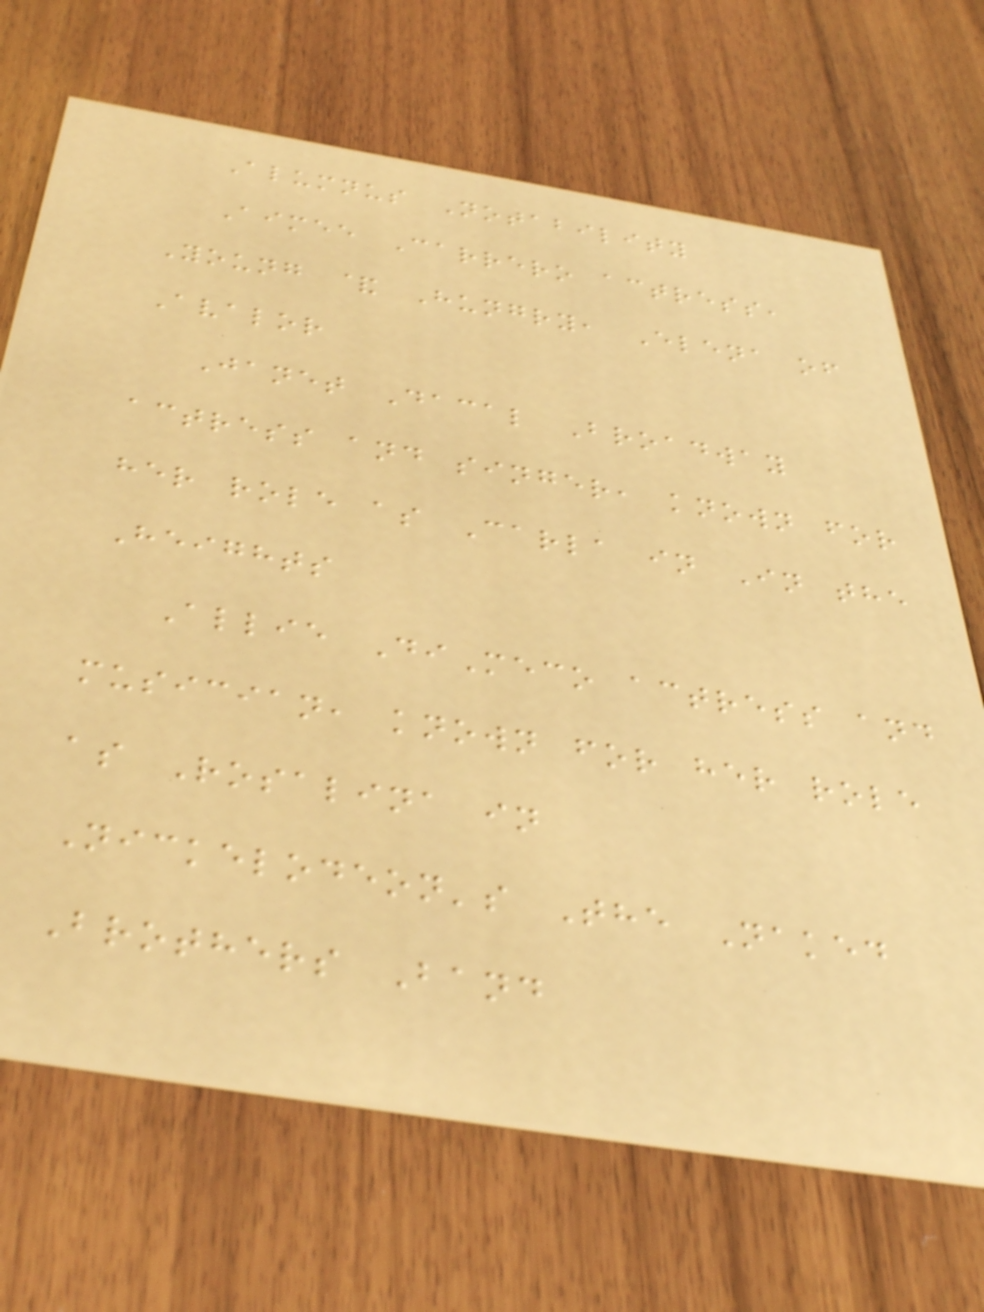Alumnus Notability
Aimee Carrero actress,
Young & Hungry, Elena of
Avalor
Janet Dacal Broadway
actress and singer, known for
her role as Carla in In the
Heights
Allie DiMeco actress and
musician, known for her role
as Rosalina in
Nickelodeon's The Naked
Brothers Band
